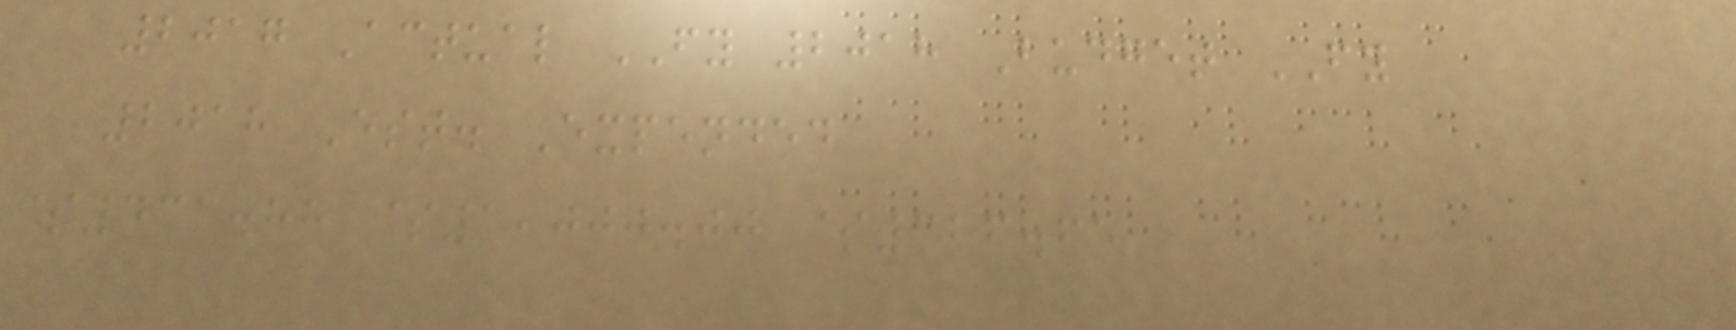2017 Actual FY 2018 Budget FY
2018 Est. Expended
$431.88 $1,000.00 $326.65
